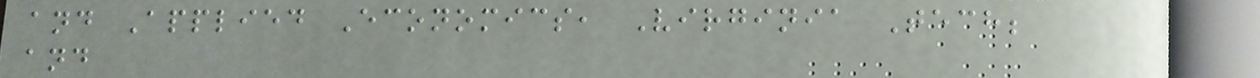and Applied Economics, Virginia Tech;
and
